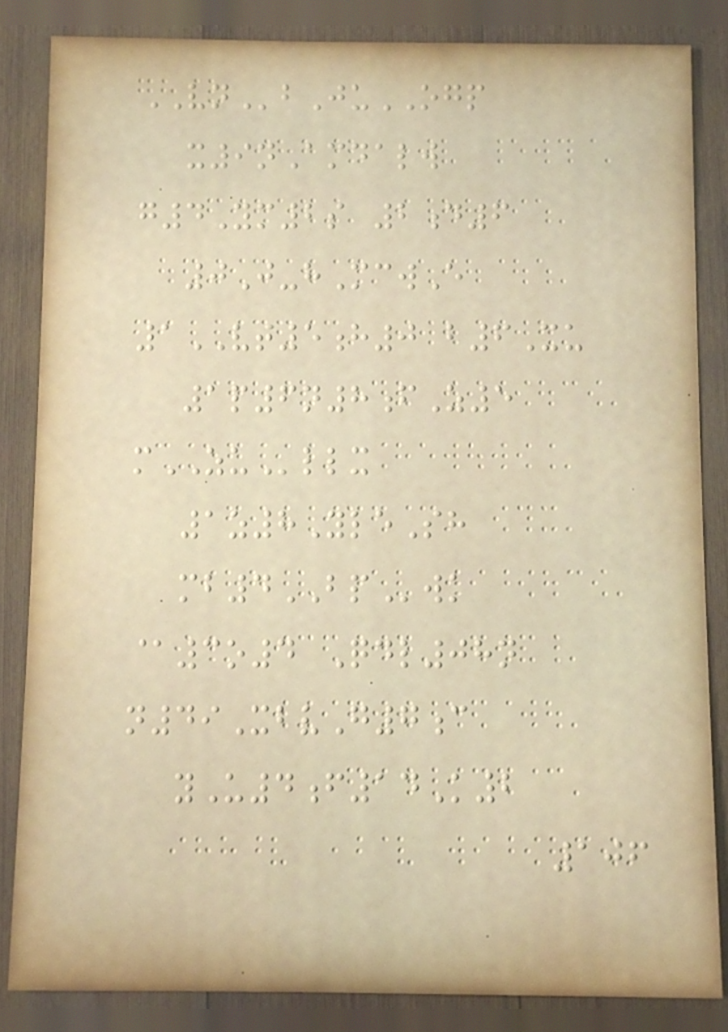VNbJuOGP
x9nAmdalw
g4Ym2s 2d6
0J-hMcwE
1VT5h0 b6Xu
1p6n8fZ5
mZUllx
1z8YleSh
mb4BPwk
@3o4 Qdl08n
n49XbvG7c
yU4f14K2
106
